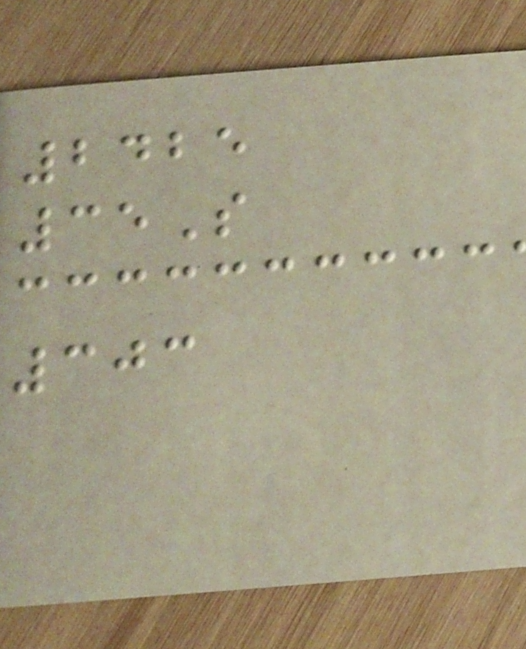2425
35S
303
